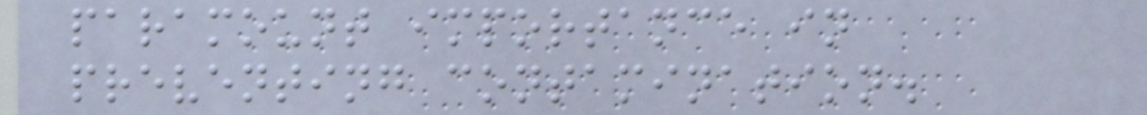paramount importance in
preventing contamination.
